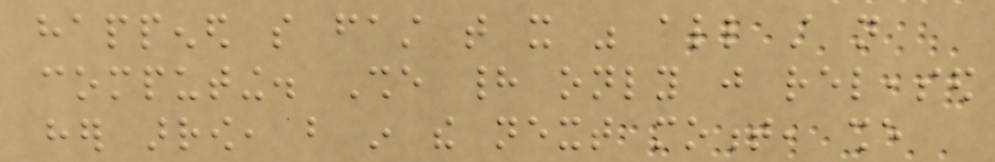happened so fast that it was all still not
computing. She had only just released
her arrow, but in the next moment, she
